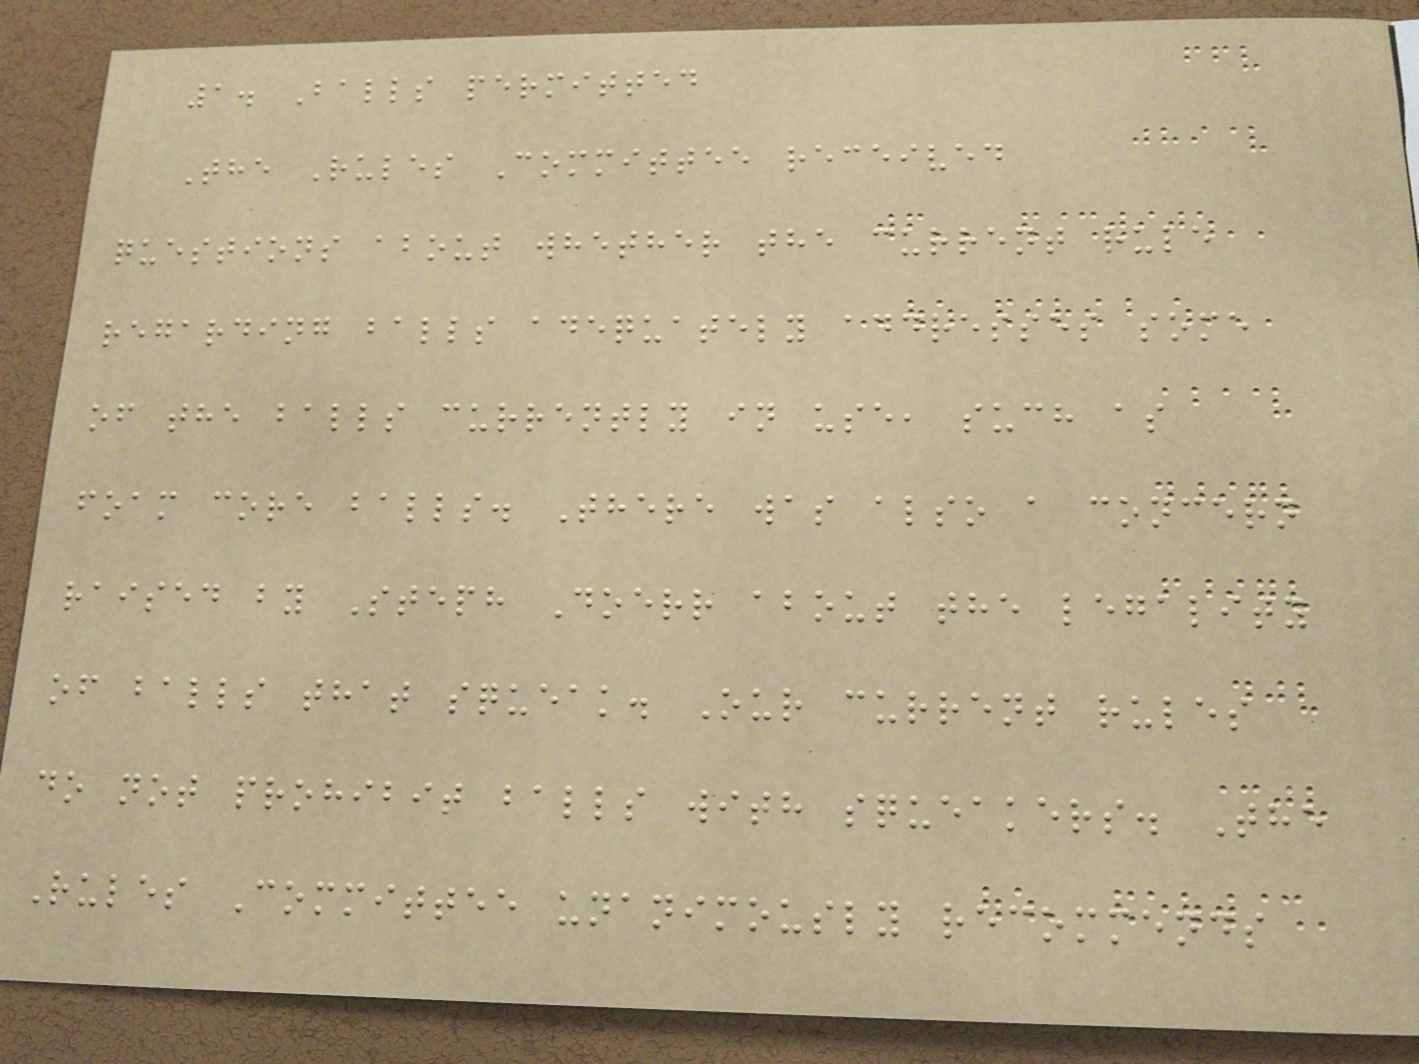1. Balls permitted
The Rules Committee received
questions about whether the current rule
regarding balls adequately addresses some
of the balls currently in use, such as
foam core balls. There was also a concern
raised by Steph Doerr about the legality
of balls that squeak. Our current rules
do not prohibit balls with squeakers. The
Rules Committee unanimously recommends
